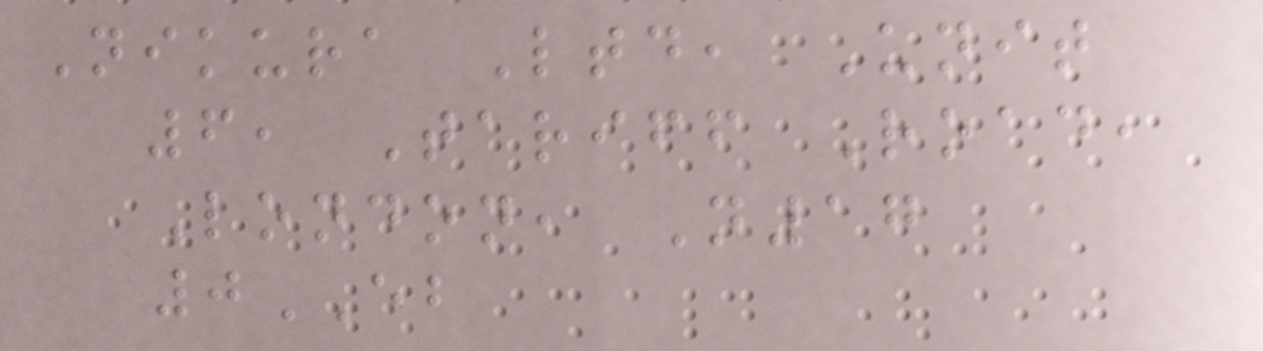Nikura Ltd, Unit
6, Tariff Road,
London, N17
0EB
